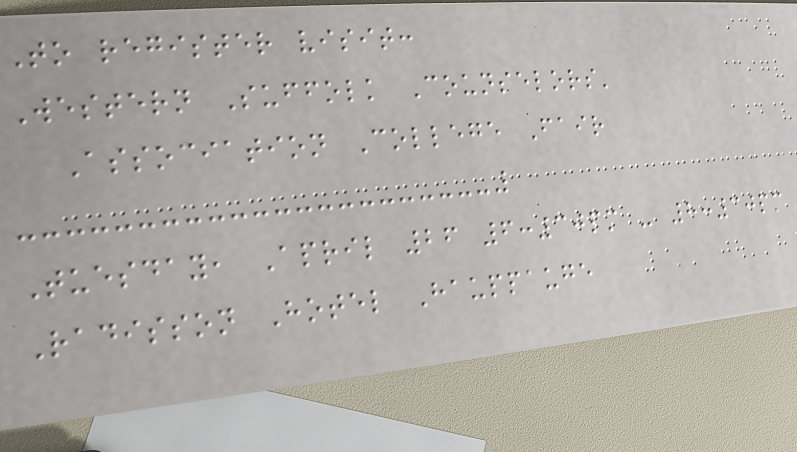To register visit:
Western Suffolk Counselors'
Association College Fair
Tuesday, April 26 6:30pm - 8:30pm
Radisson Hotel Hauppauge
